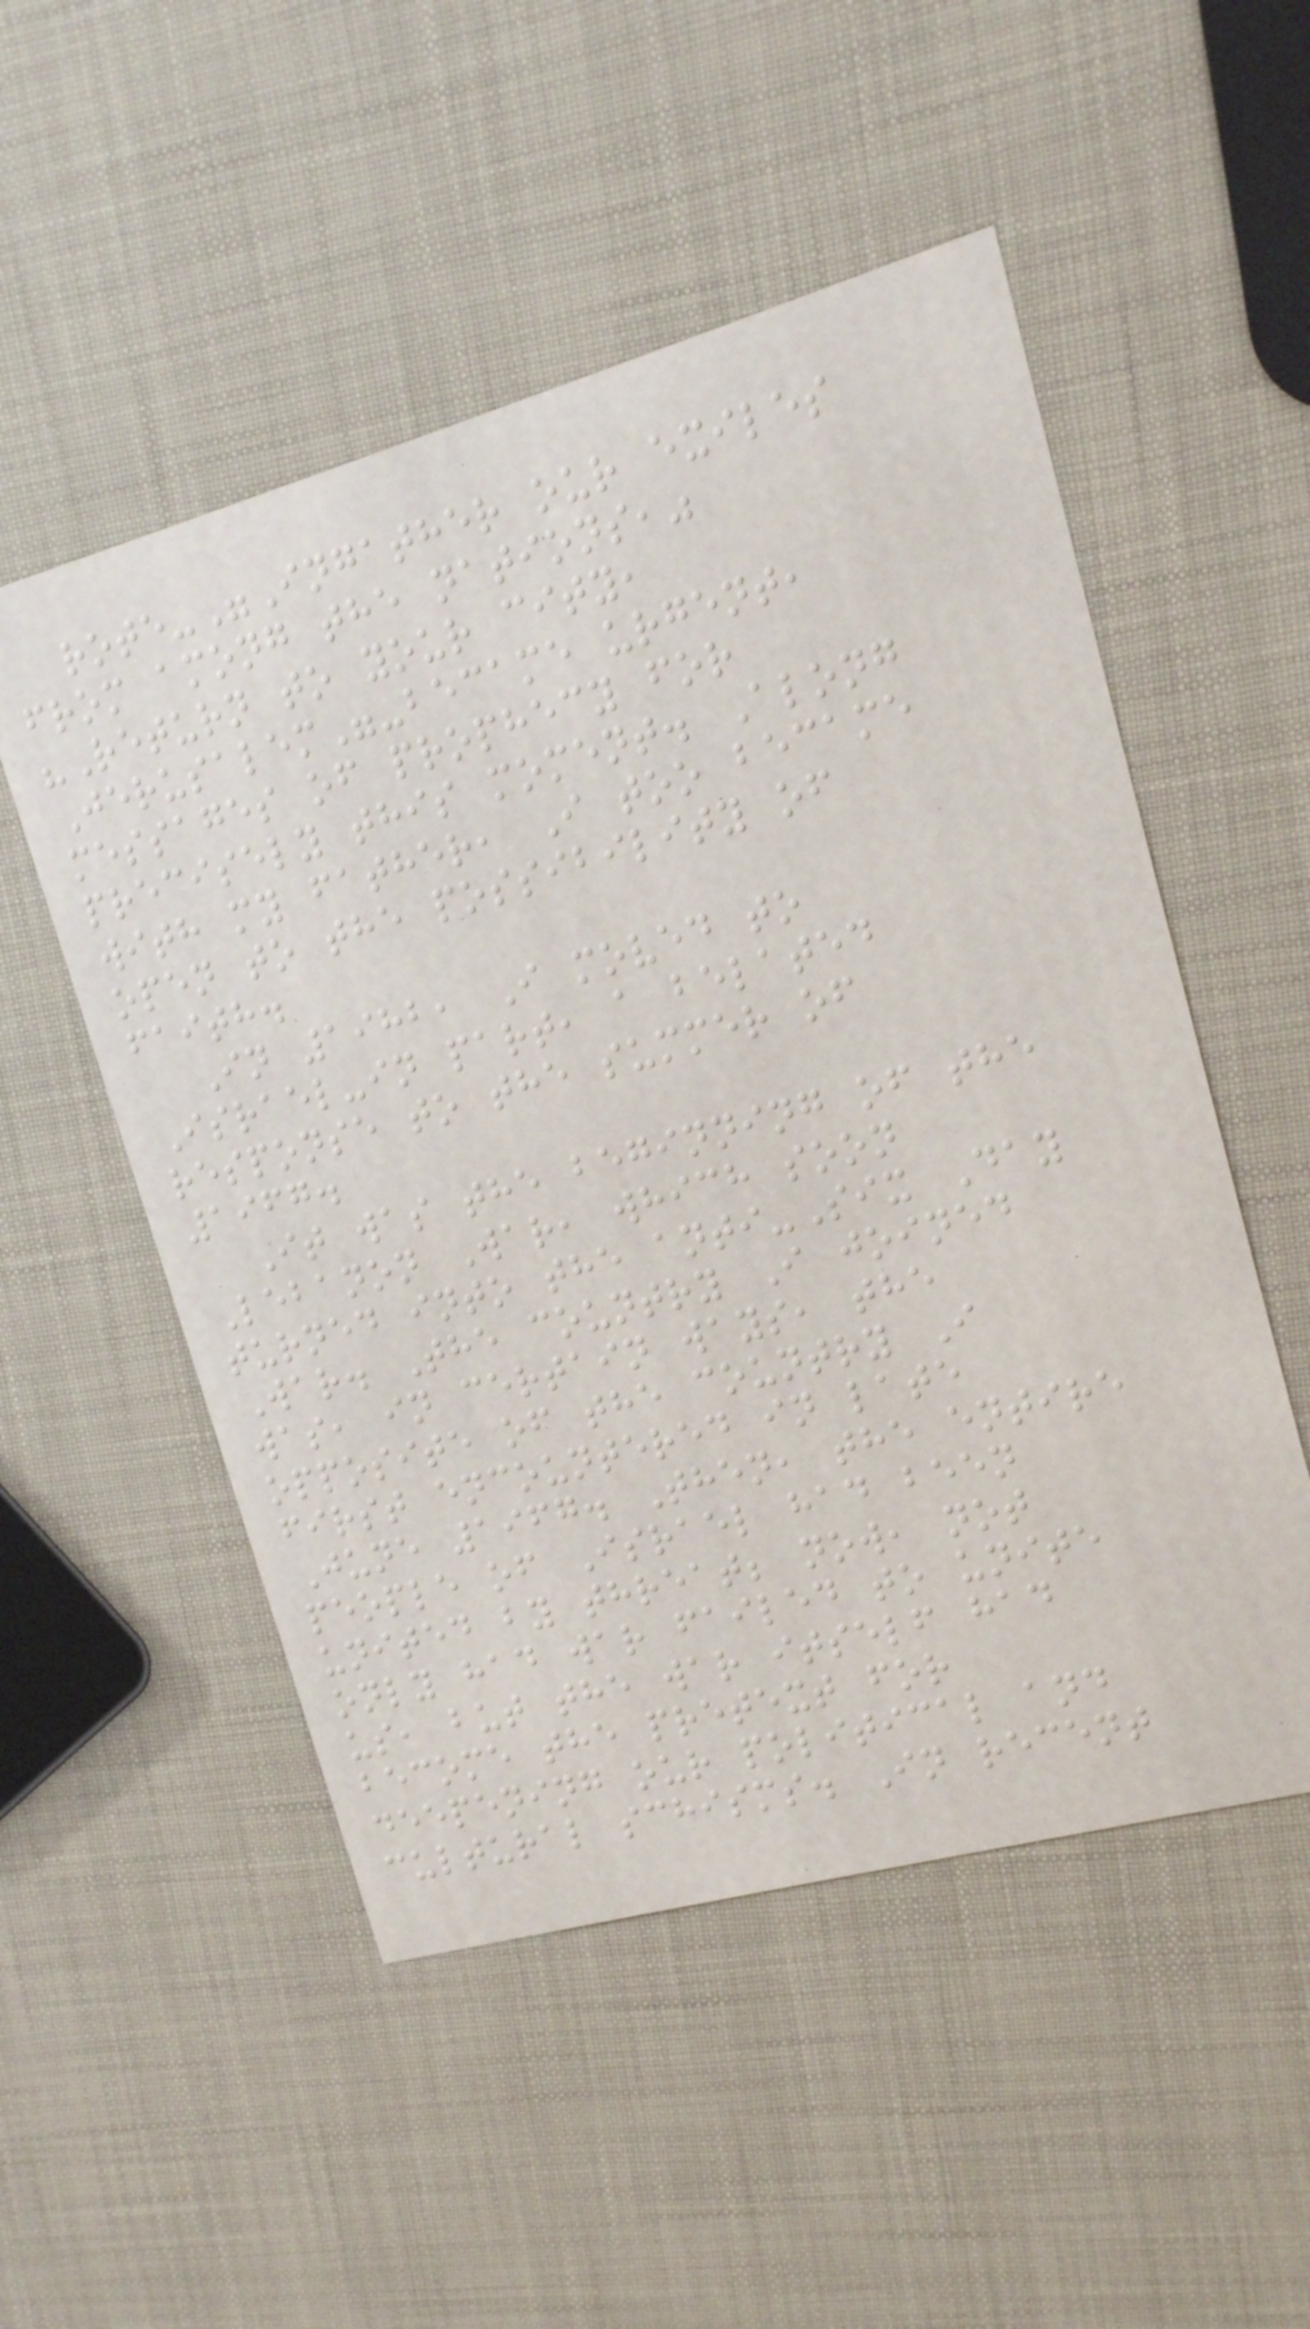rote-"Ingather our exiles
from among the nations,"
"Return to your city,
Jerusalem"-became urgent,
messages of prophecy for
precisely this moment. Along
with my father, I too became
open to the possibility of
faith.
In 1982, I moved to
Israel-in part, a belated
response to the summer of
1967.
It was the beginning of the
Lebanon War, which soon
turned into the anti-Six Day
War. The country I joined
was, in certain ways, the
opposite of the country I
first encountered in late
June 1967. Then, the entire
people of Israel had been
united by threat; now, not
only had war failed to unite
us, but the war itself had
become the pretext for
deepening our political and
cultural schisms. In recent
